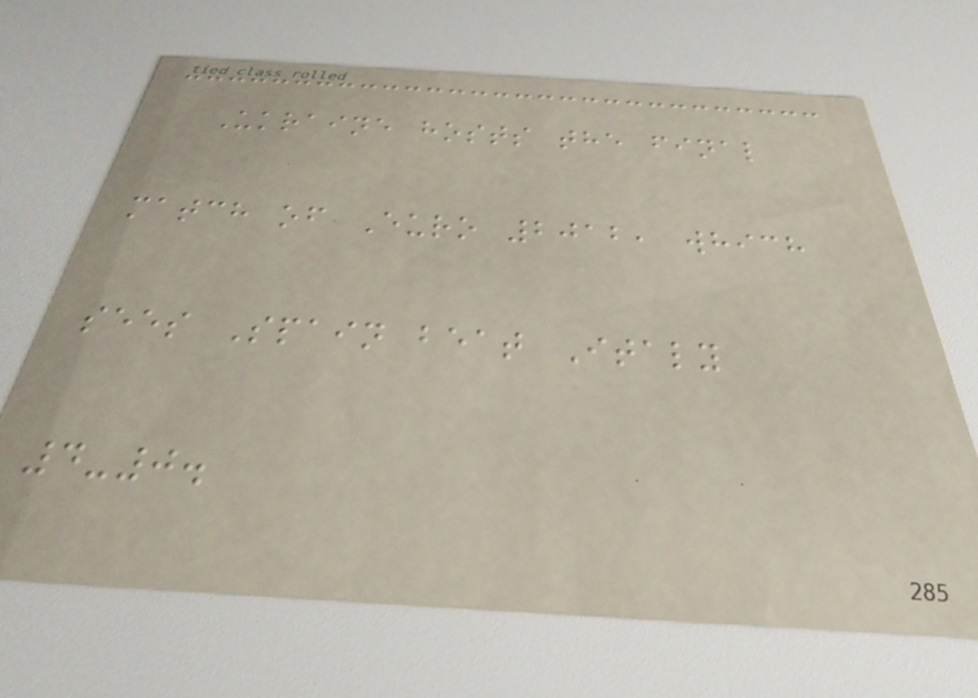Ukraine hosts the final
match of Euro 2012, which
sees Spain beat Italy
4-0.
